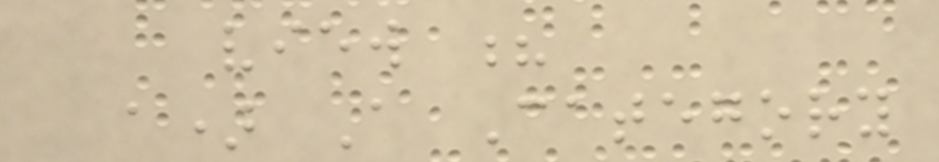view ?
a) A Category
